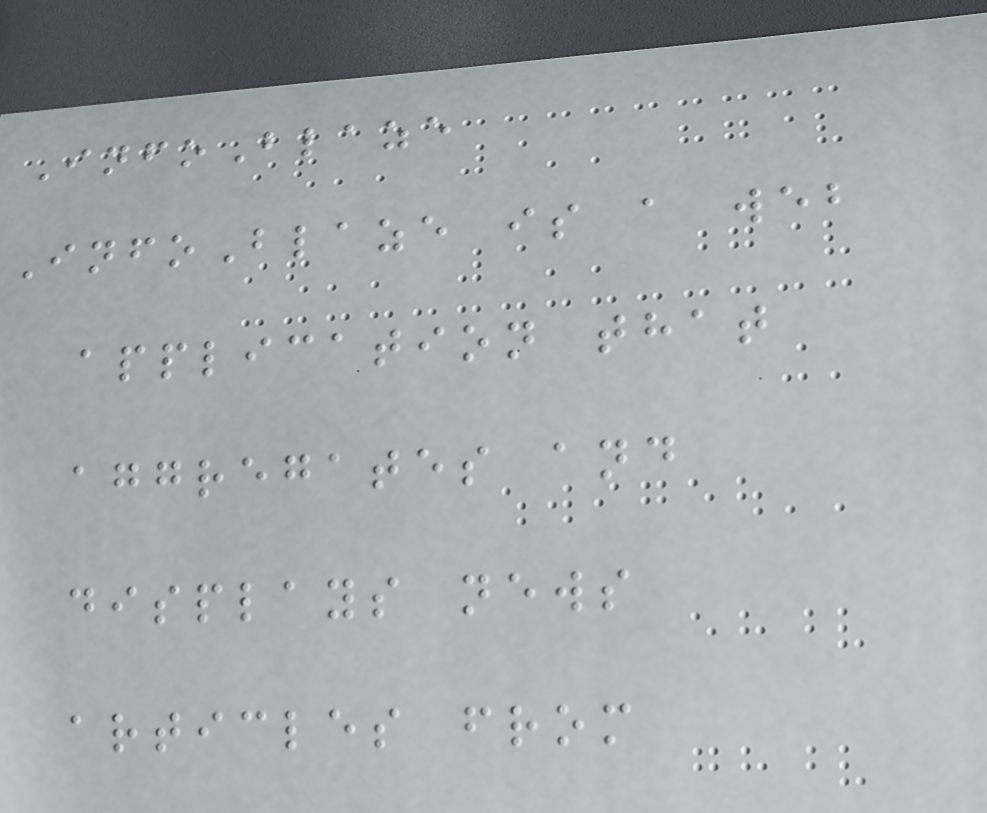InfoBlaze
InfoBlaze is a web
application that
aggregates and
displays news
articles from
